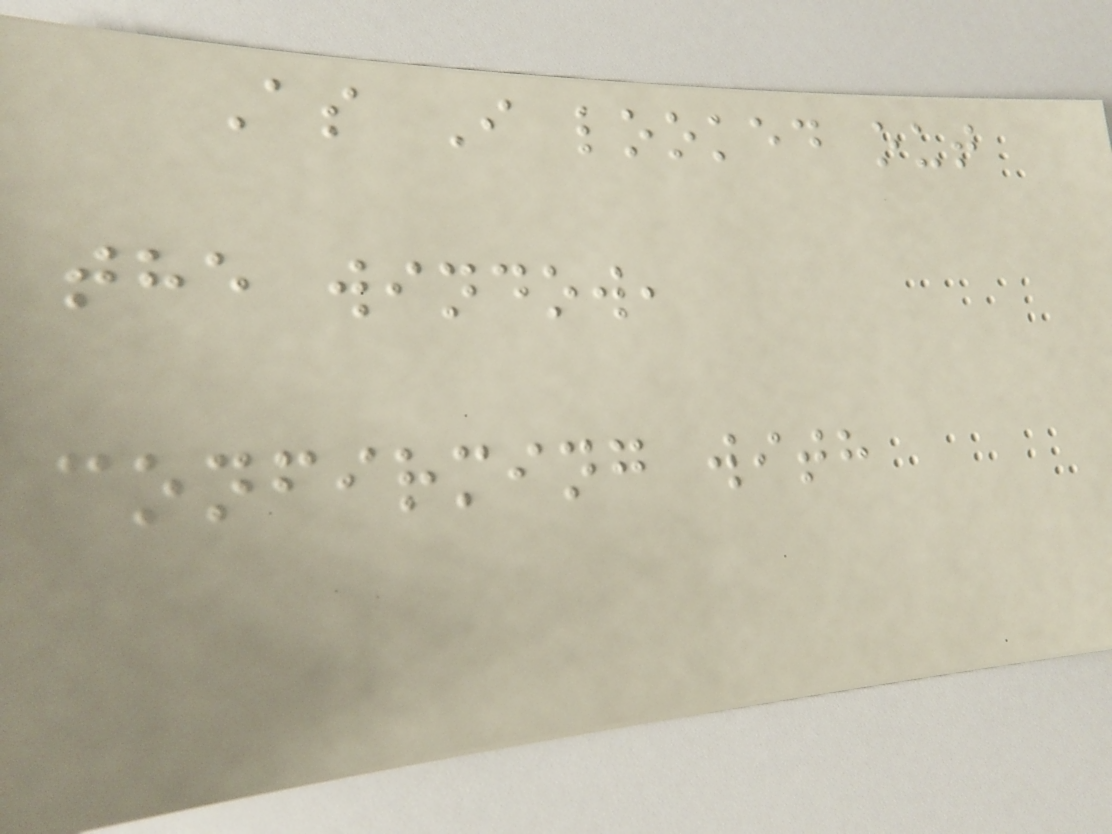As I looked out
the window,
confirming with
